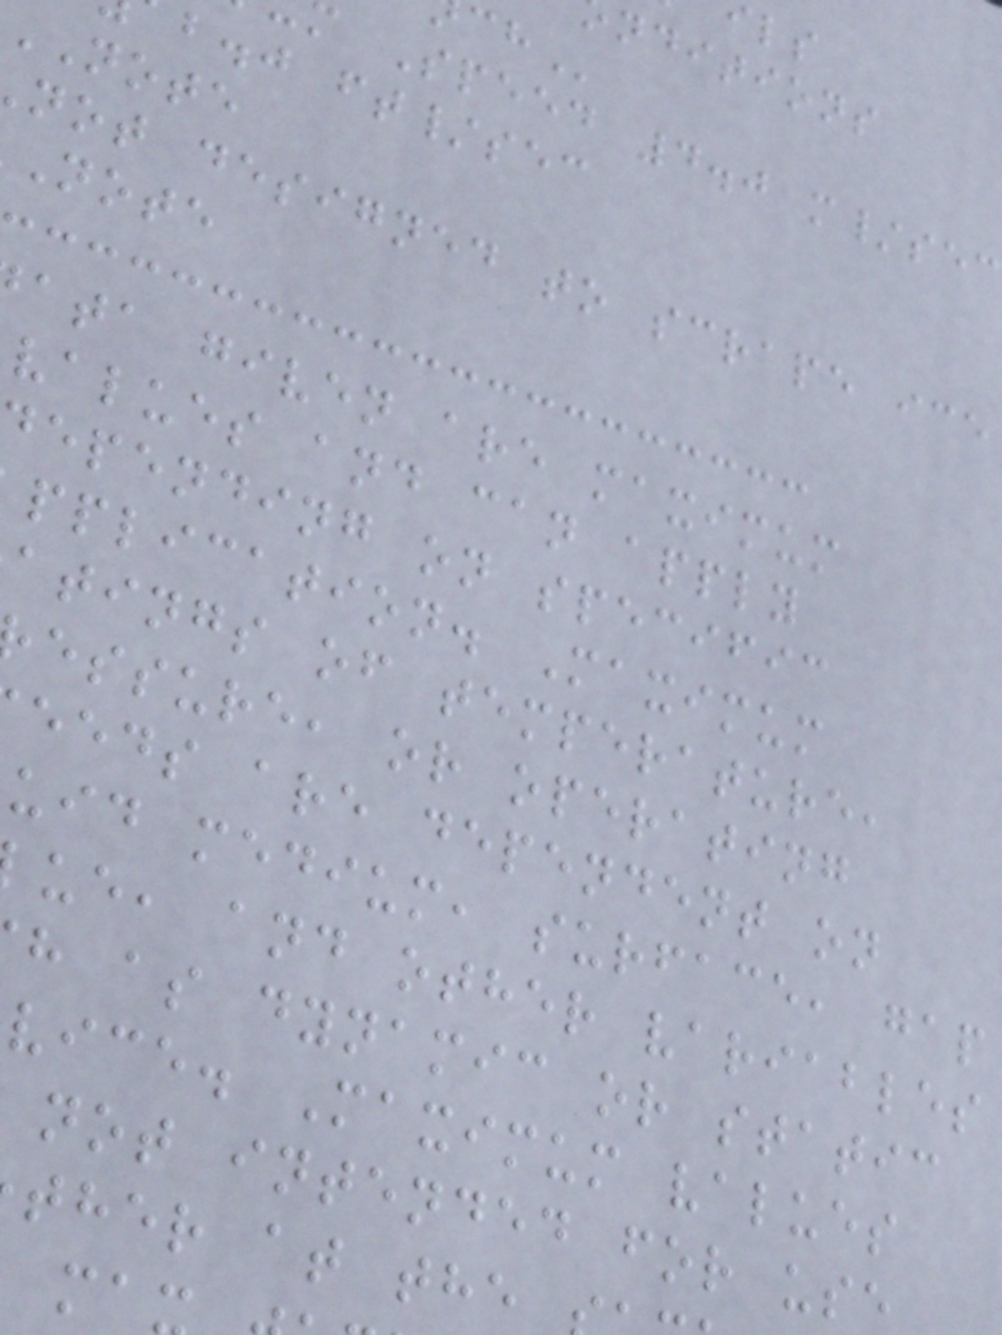nditions
Speed 4.0 m/sec
b.j ft/sec
NOTE
not designed to scrape ice
note
ata given are maximum
values and can apply
epending on specific
pplication. Maximum
atings of temperature,
essure, or operating
eeds are dependent on
uid medium, surface, gap
ue, and other variables
h as dynamic or static
vice. Maximum values
not intended for use
ther at the
